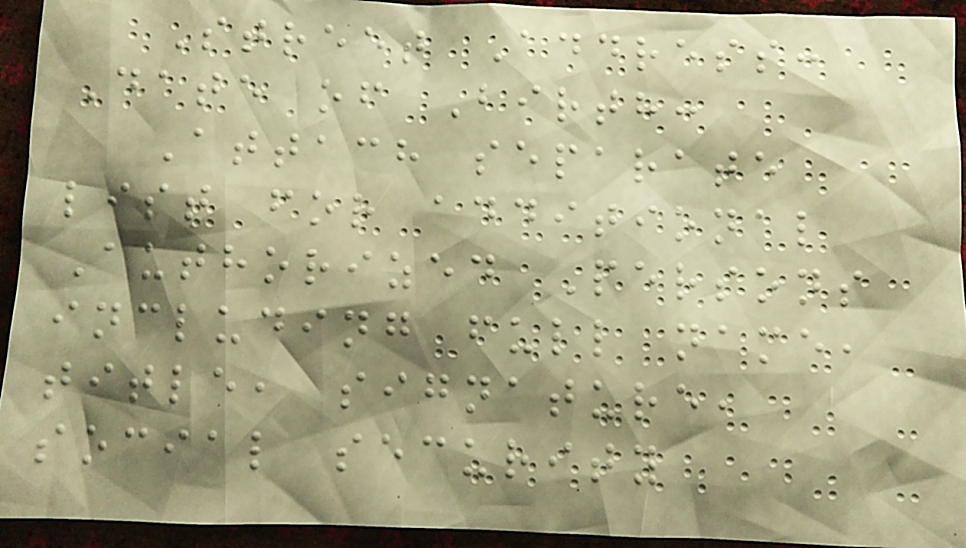Street Address:
Date of Birth:
Attach separate
list for additional
Authorized Persons
including full name,
title, signature,
social security
